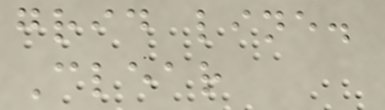grid line.
Clear
